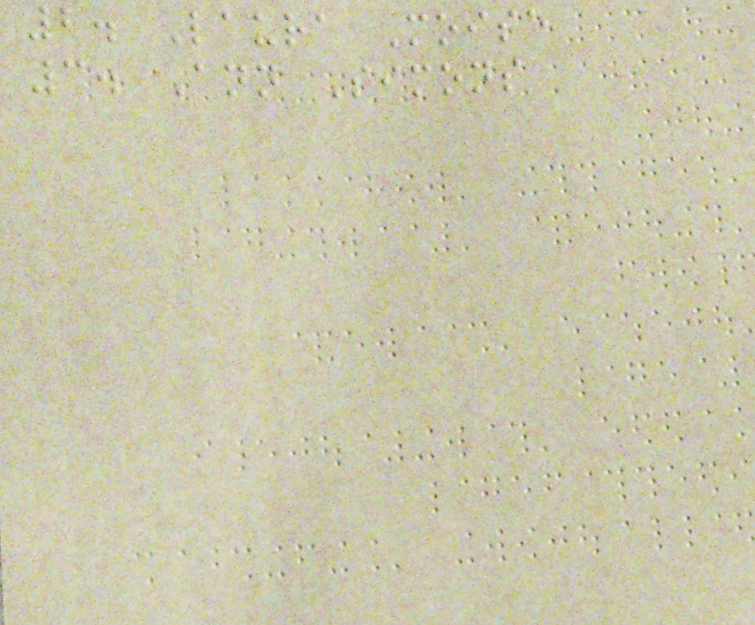2. Laura Moise
3. Ann Simons
